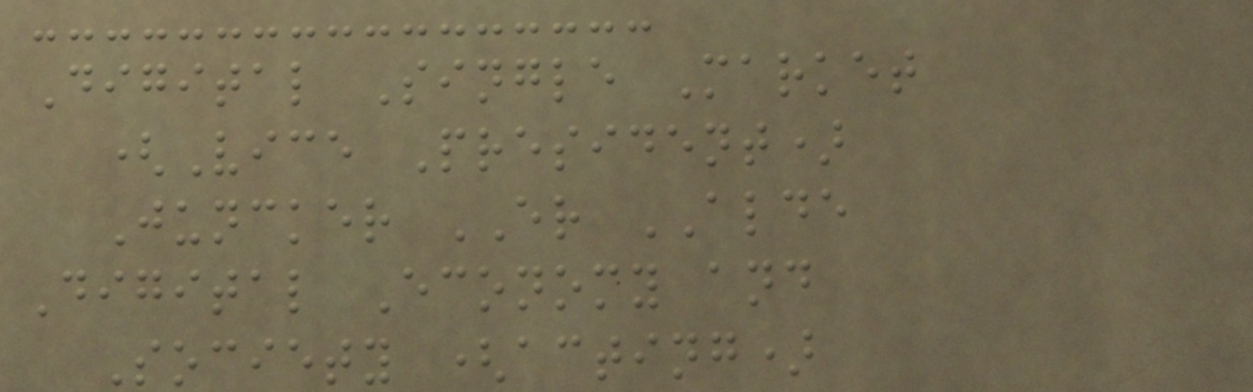Digital Single Market
(Vice President)
Juncker ER ALDE
Digital Economy and
Society (acting)
